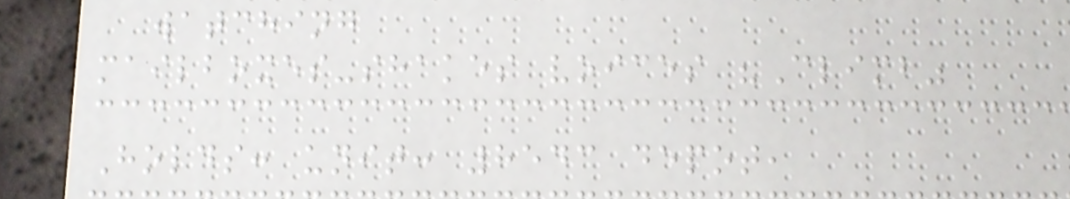watching
mailboxes-shakes voices "Climb"
Holds: unit: 8543 depot,
